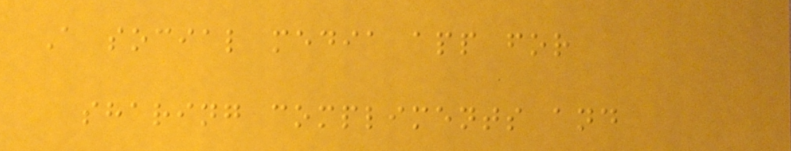A social media app for
sharing compliments and
